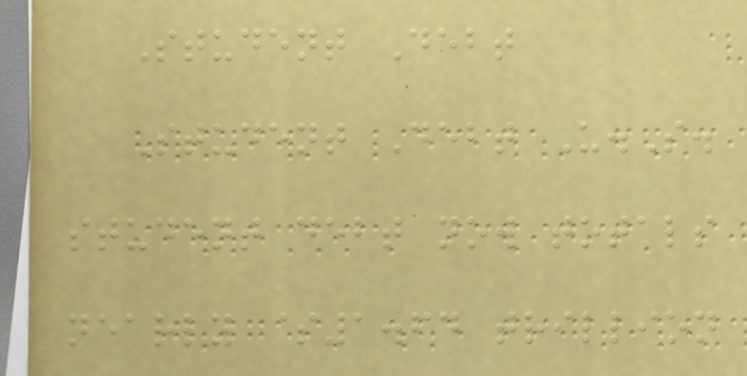Student Debt
Student Debt U.S.
student debt now totals
nearly $1.64 trillion
